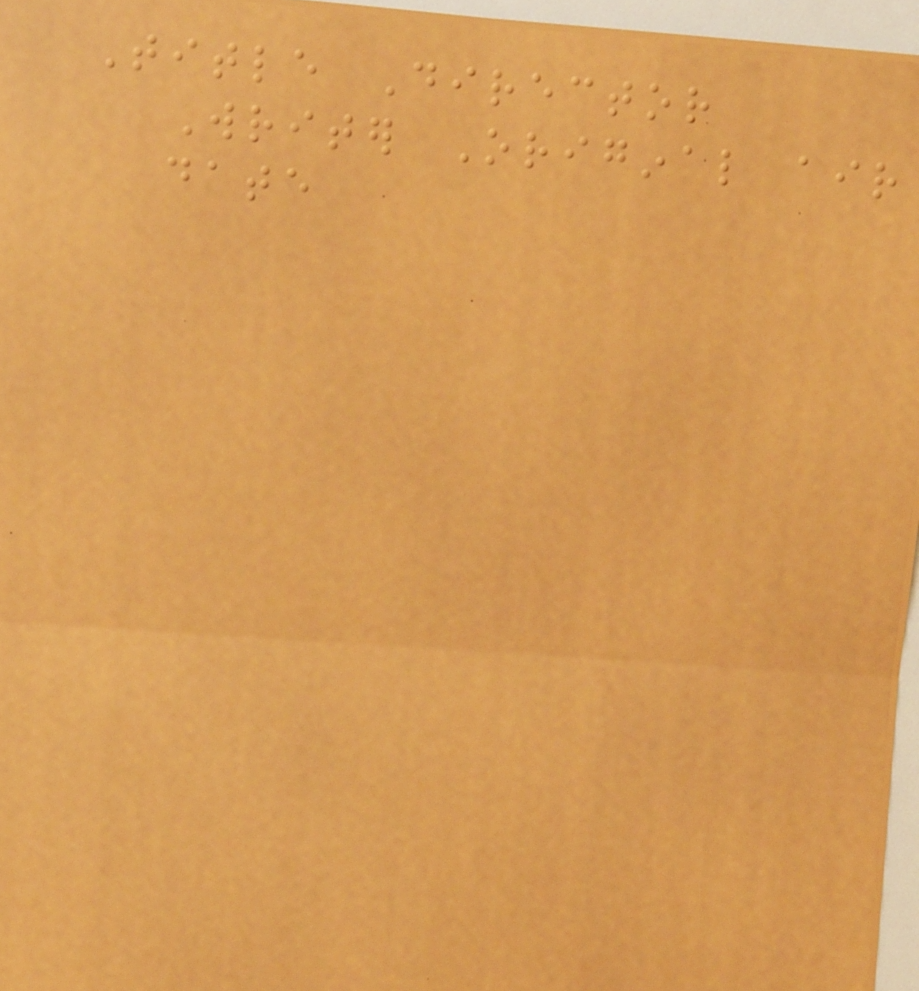Title Director
Writer Original air
date
